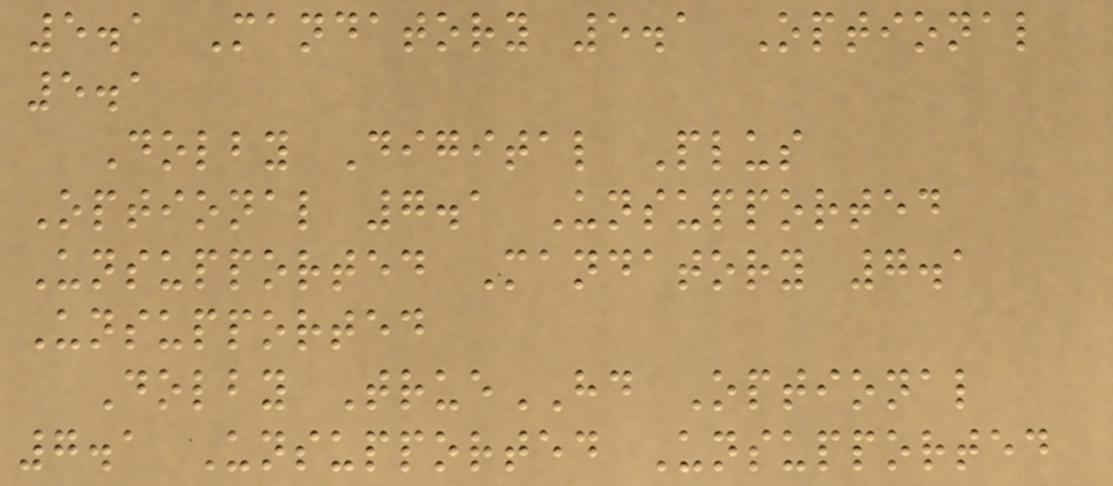5.1 Mandatory 5.1 Optional
5.1
Dolby Digital Plus
Optional 7.1 Unsupported
Unsupported Mandatory 7.1
Unsupported
Dolby TrueHD Optional
7.1 Unsupported Unsupported
